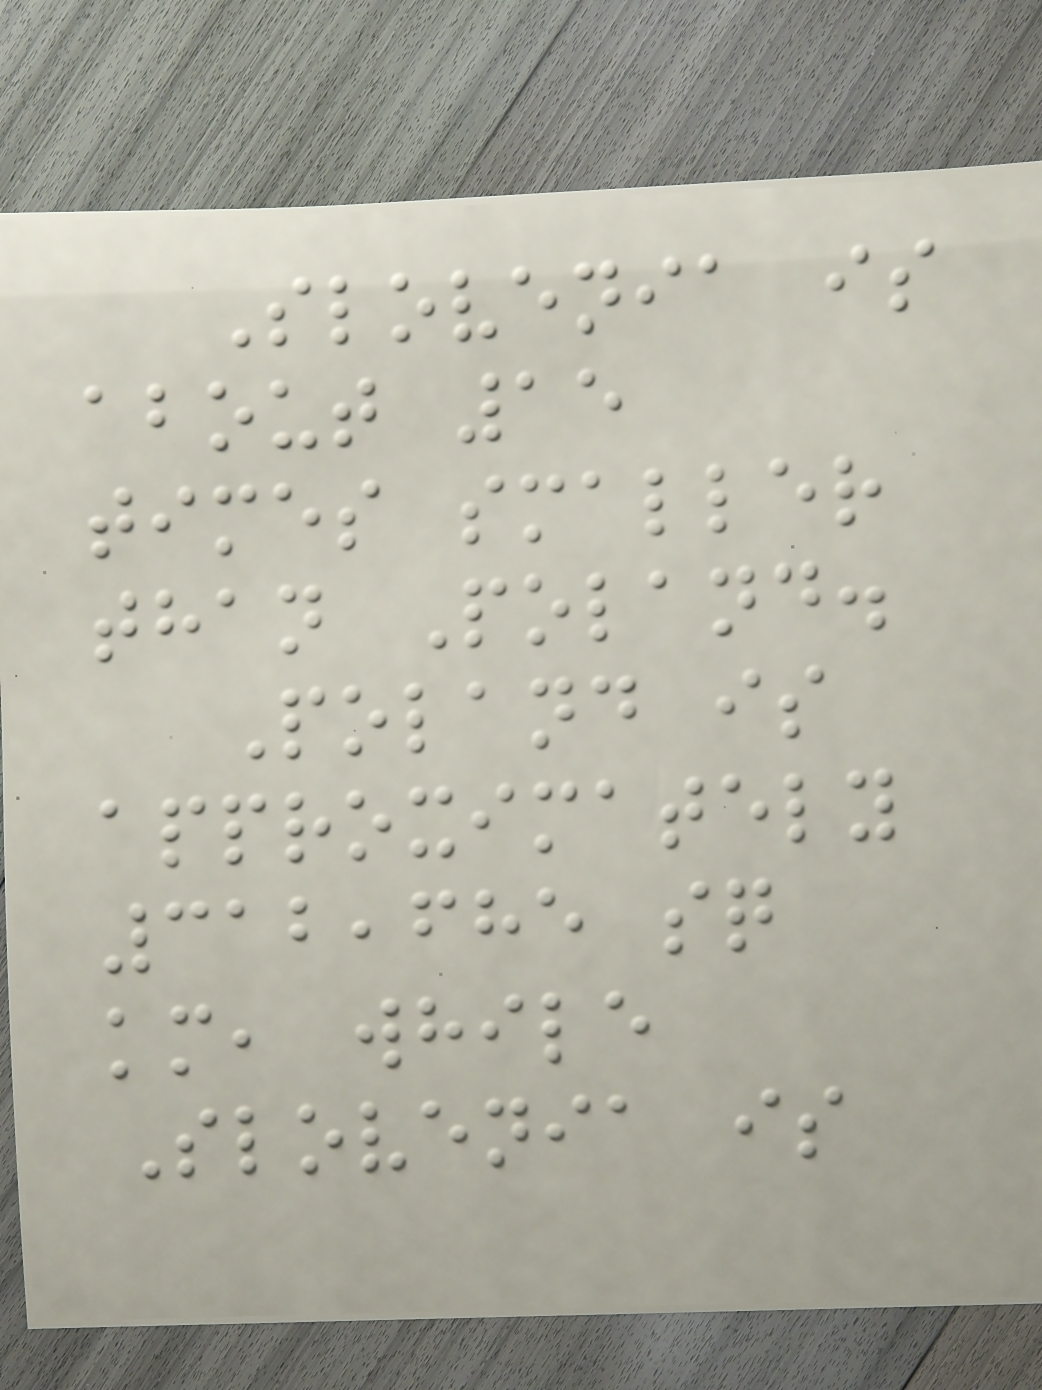Slovenia is
about 15
times smaller
than Poland.
Poland is
approximately
312,685 sq
km, while
Slovenia is
